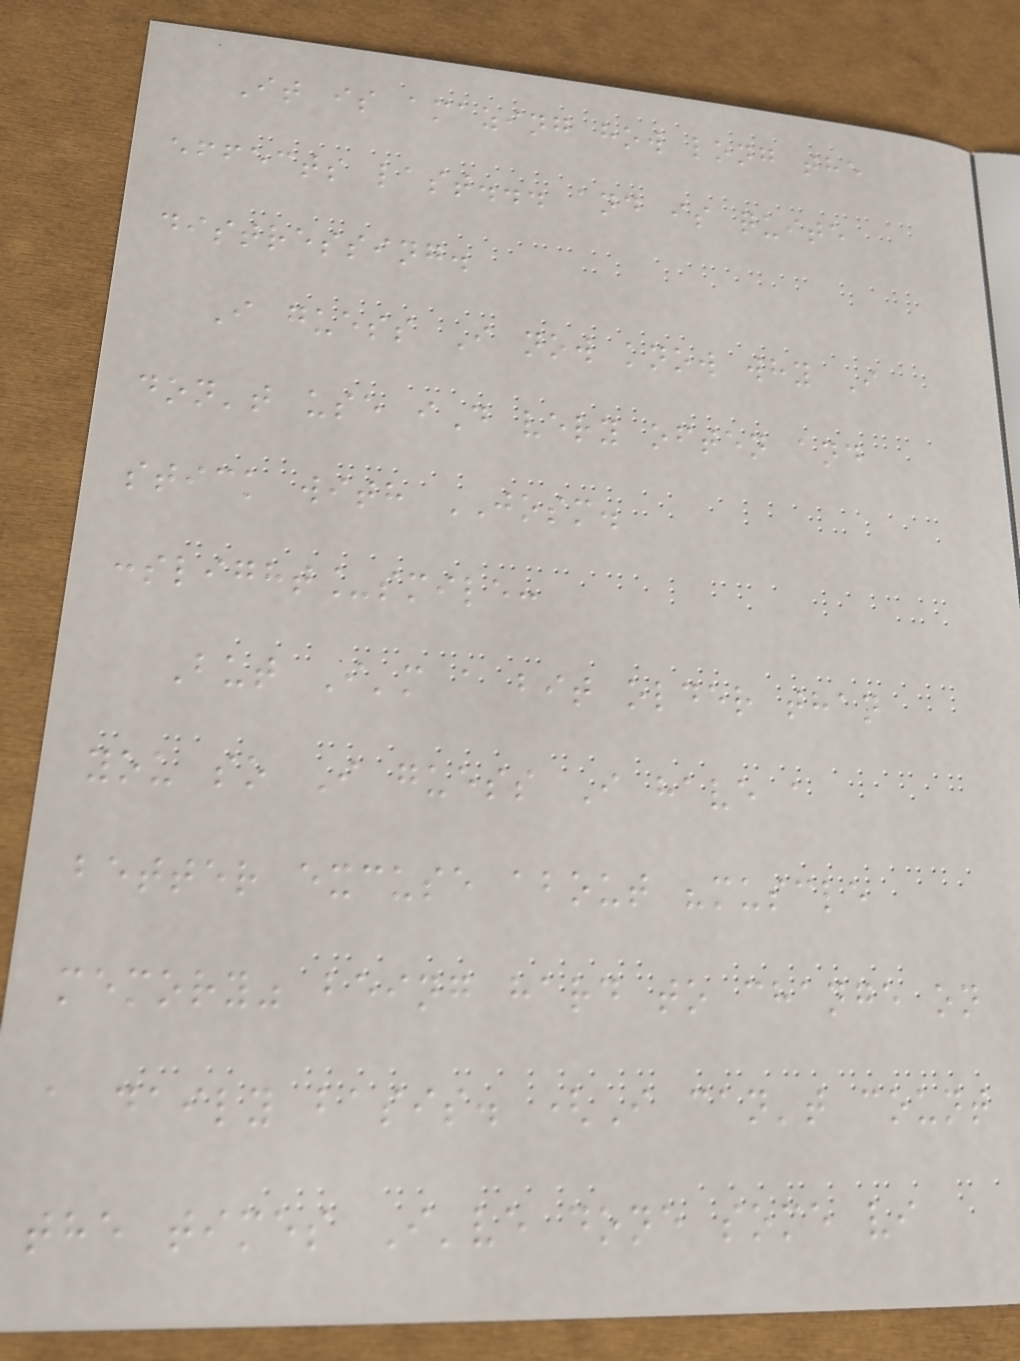It is amazing how long the
effects last... and is quite
distressing.
I guess I now know why I
don't use iD very often and
stick with JOSM.
:slight_smile:
But I'm a bit older than
you so I guess I have a
better excuse about "muscle
memory" being hard to change on
a daily basis. (I can't count
the times I've done some vi
